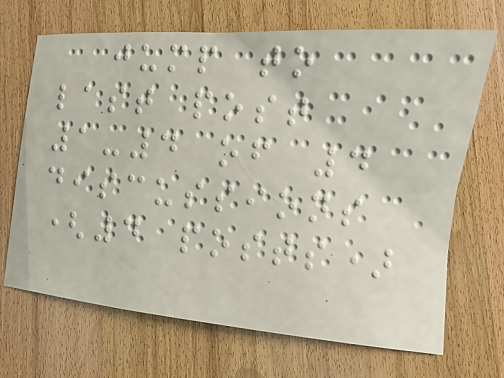jump to
last post
1-4 of 4
discussions
(4 posts)
